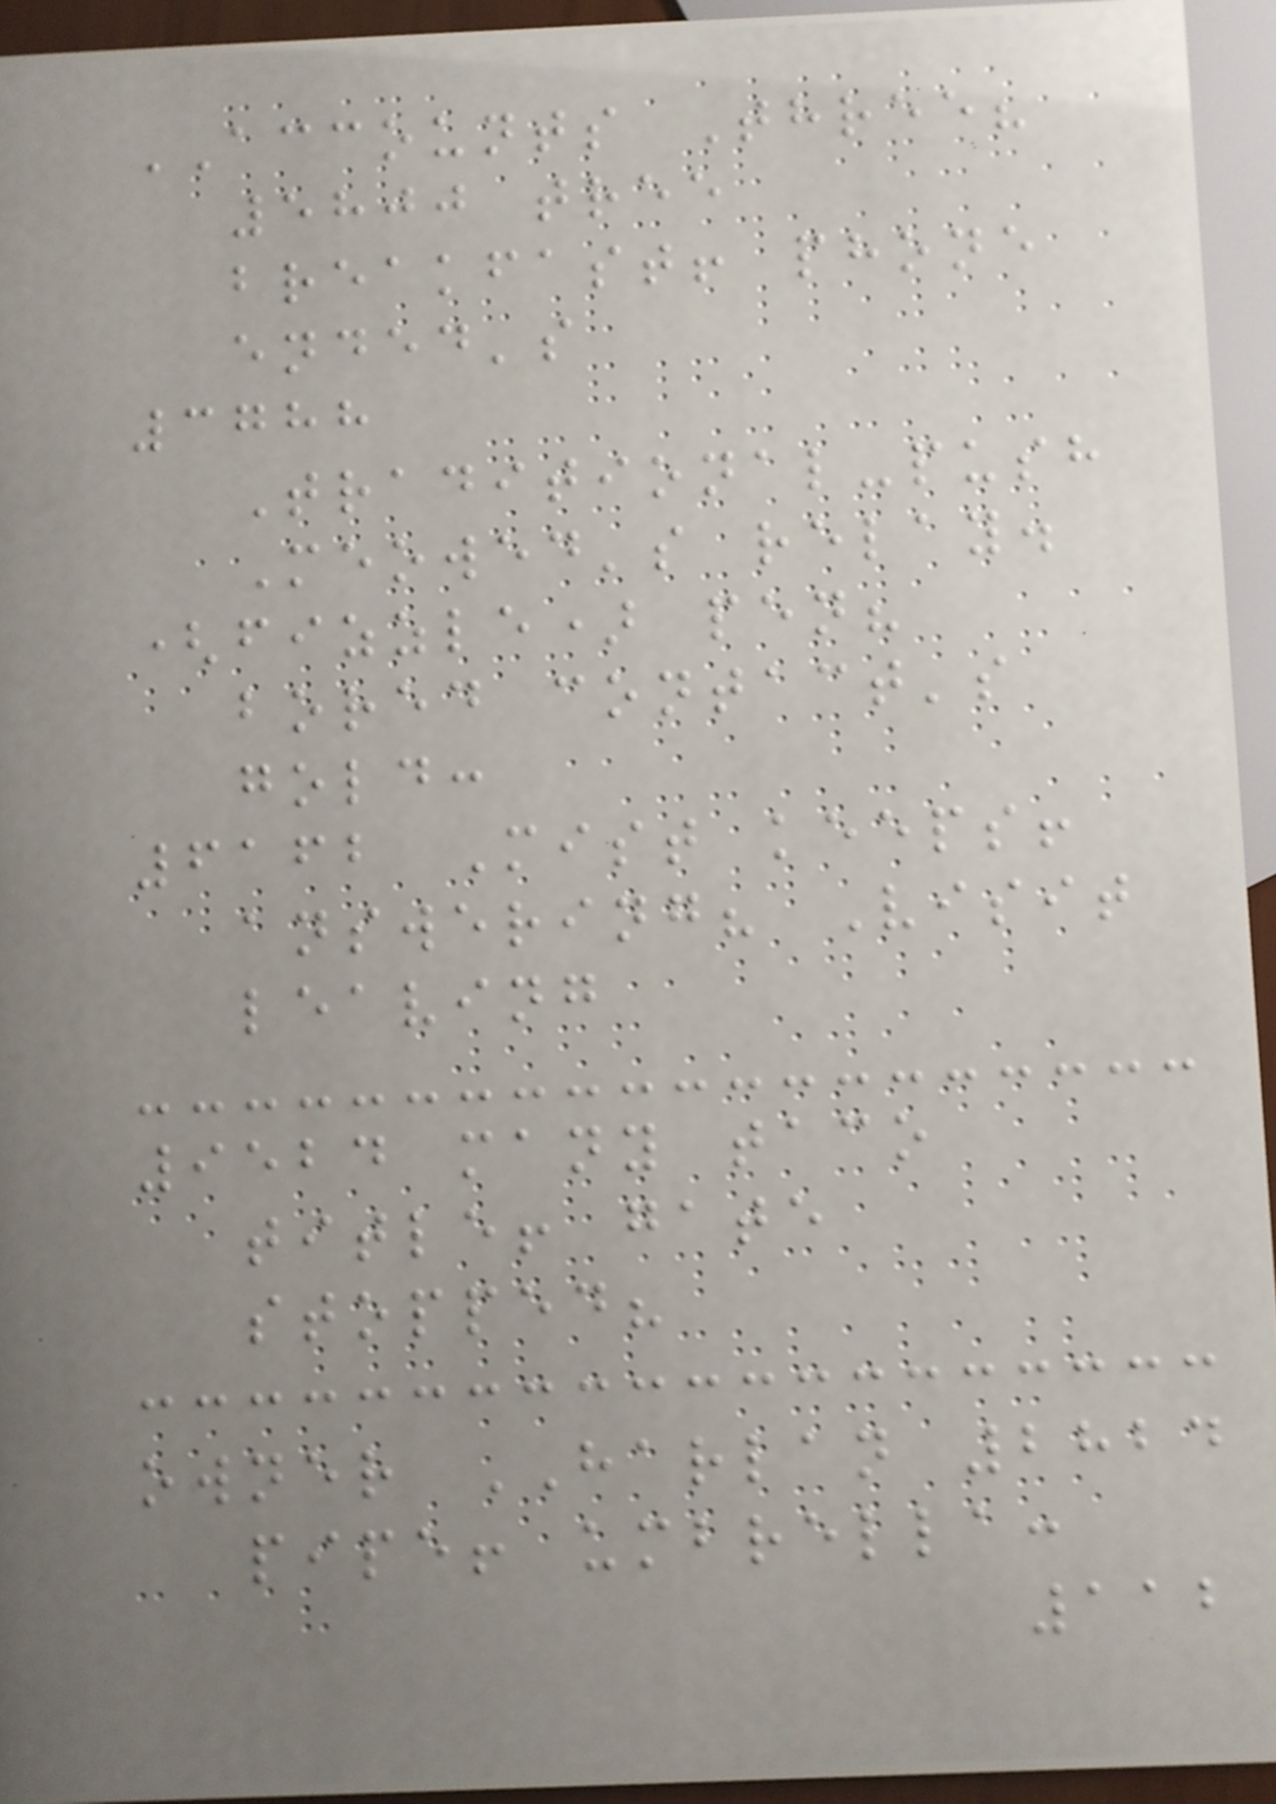ACCOUNTS Three?
5800 tree
breakfast! phone
ended's
3788
Traditional-push
Meowed's relay.
(fizzle) pen?
bored contact's
gold:
6162 Mist keeps!
answering? Visit
leaving
9524 many taco
title! gate
stopped?
owner HARLAN 2824
pipe! umbrella:
112
